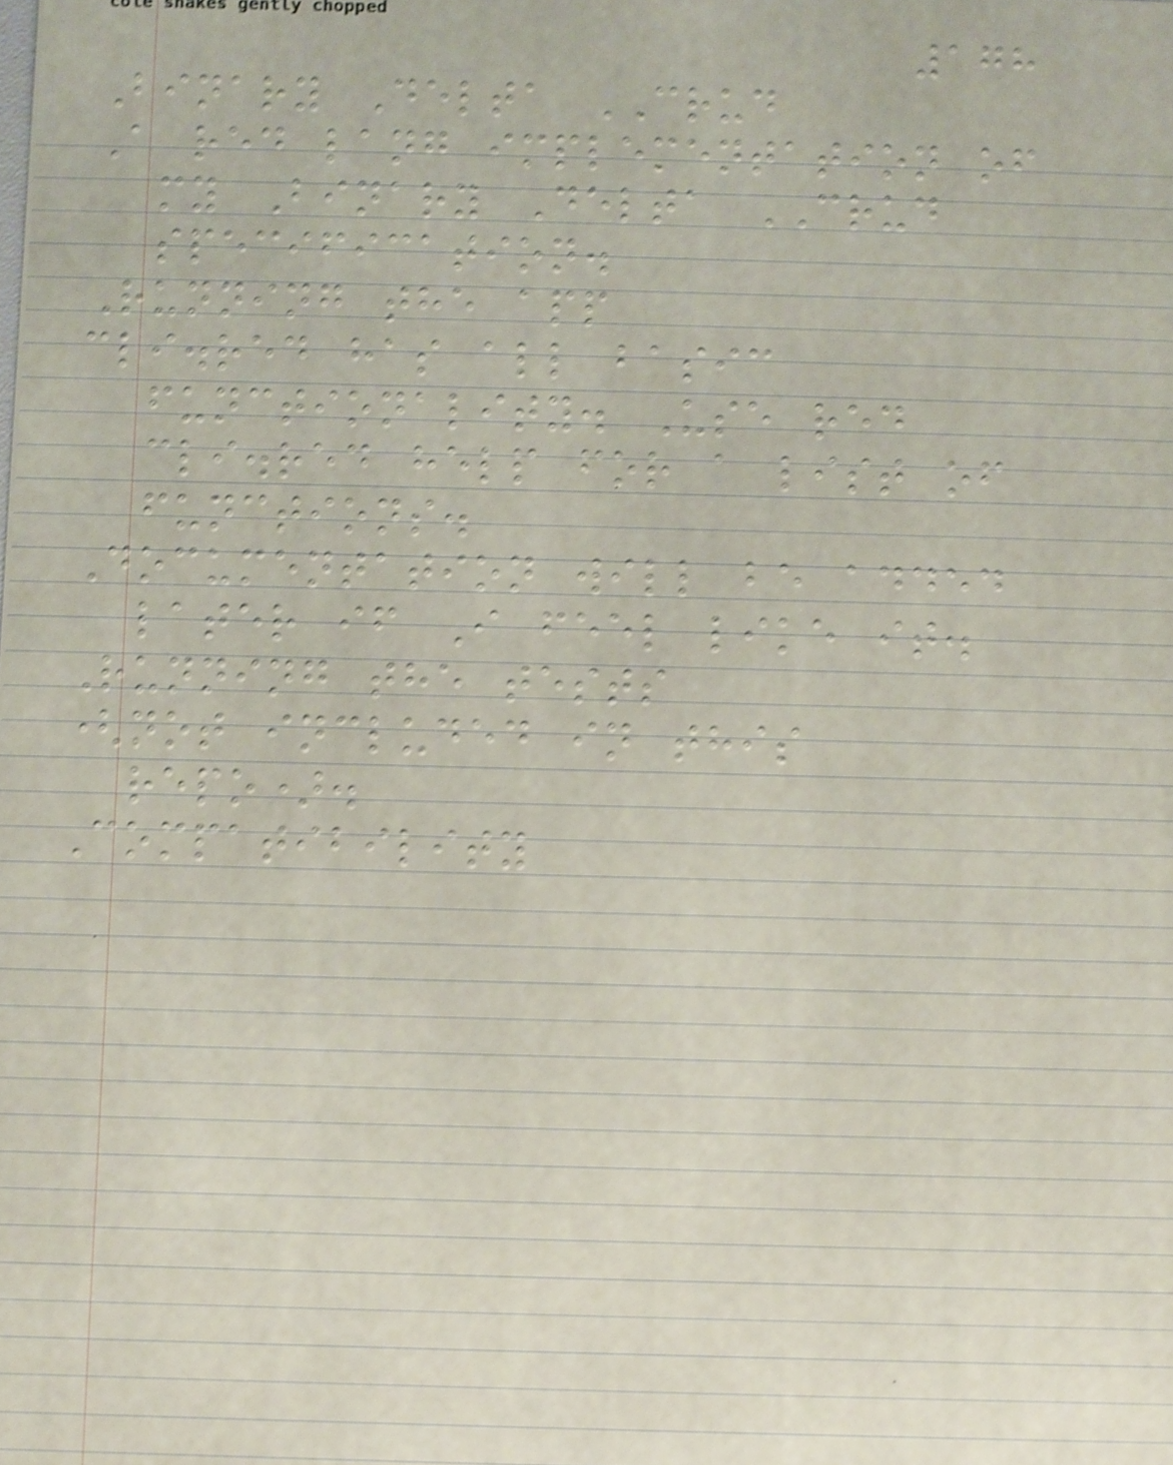178
Binary Delta CRUD
A red lang implementation of
my Binary Delta CRUD
specification.
Running the app
cli.red has all basic
functionality. Use red
cli.red help for a list of
functions.
Documentation will be added
later if I feel like it.
Running the tests
(not included in this
repo).
Compatibility
